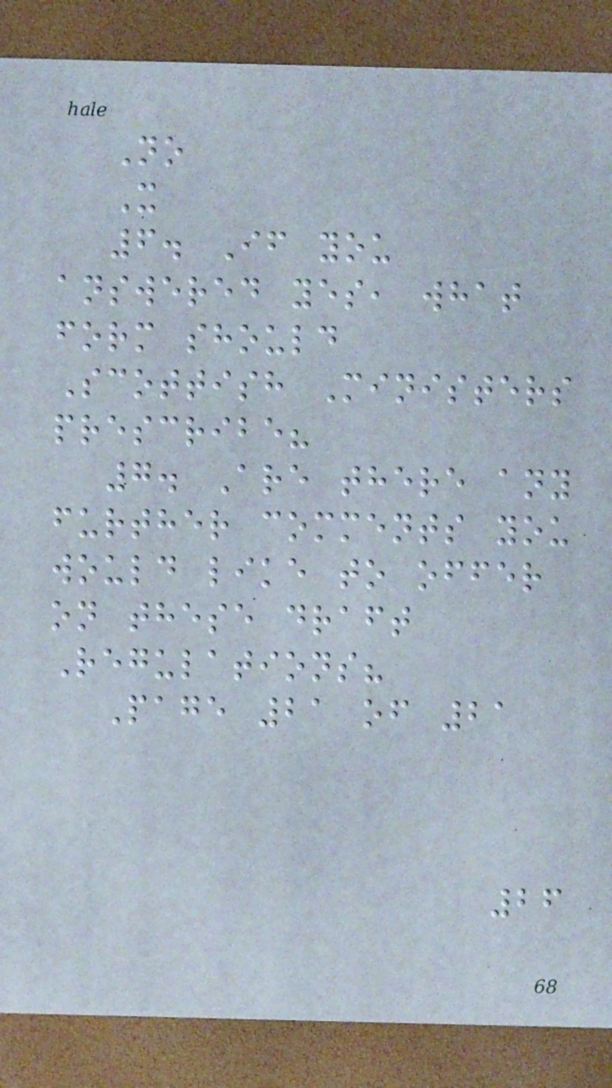No
X
6. If you
answered yes, what
form should
Scottish Ministers
prescribe?
7. Are there any
further comments you
would like to offer
on these draft
Regulations?
Page 21 of 21
26
